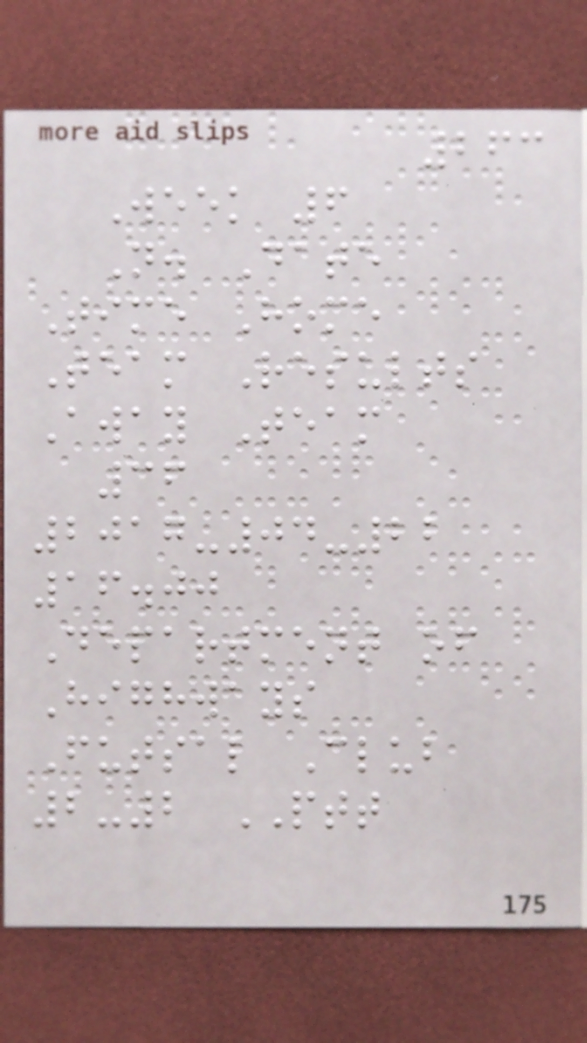263
Week 6
N. Date
Time Home
Team Results
Away Team
36
2017-04-22
16.00
Department of
Highways
Futsal Club
2-2 PTT
